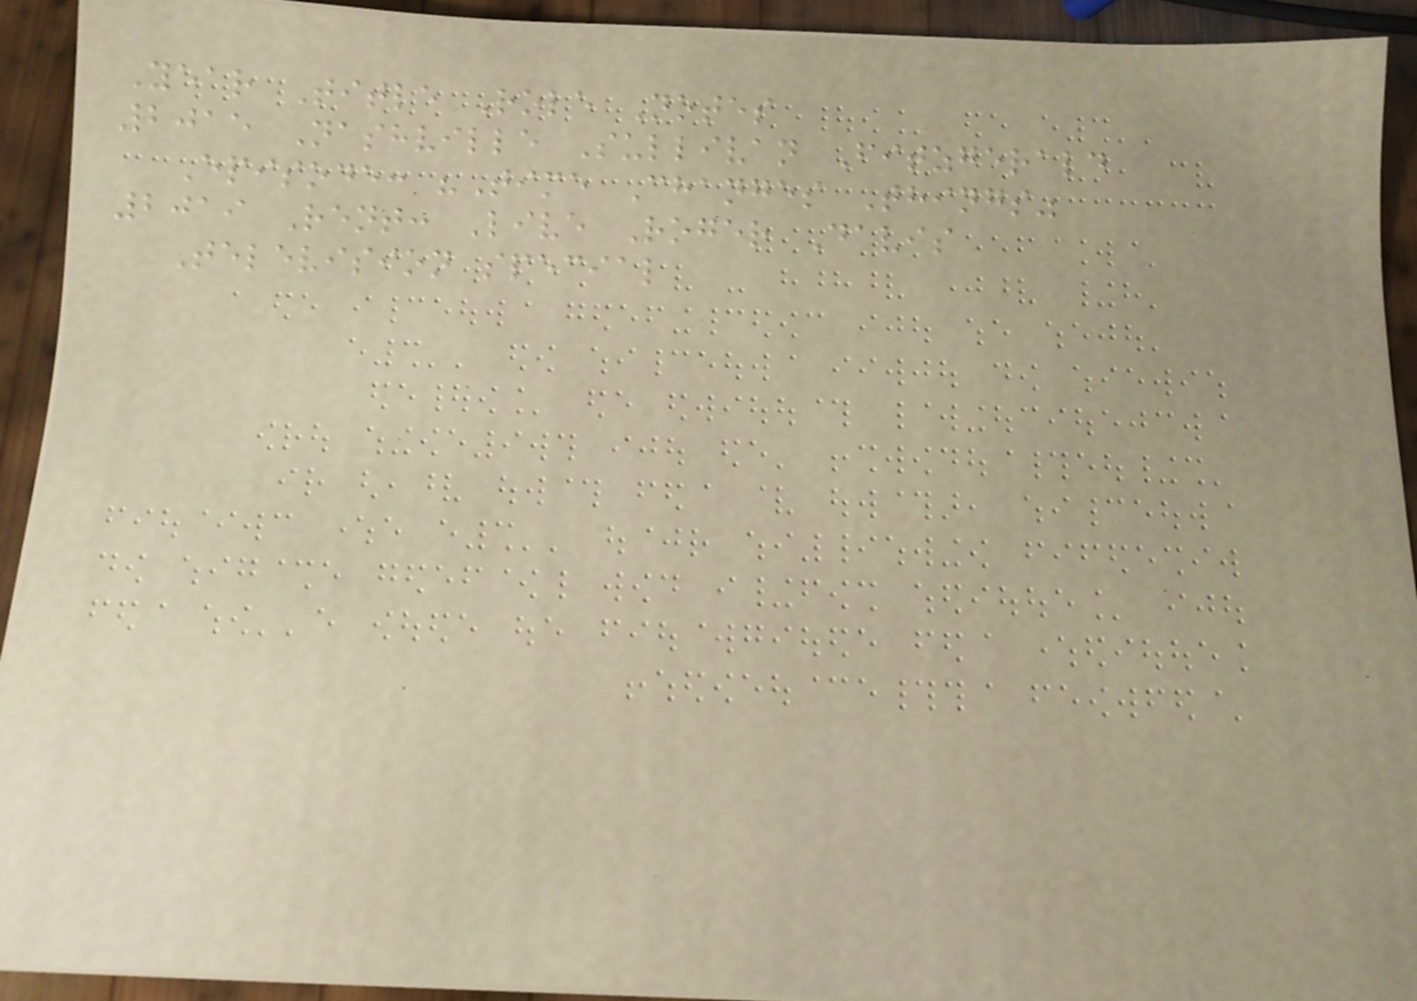Year Title Role Notes
2015 Nashville Sullivan Fitzgerald
Episode: "Time Changes Things"
2019 Rent: Live Roger Davis
Television special
